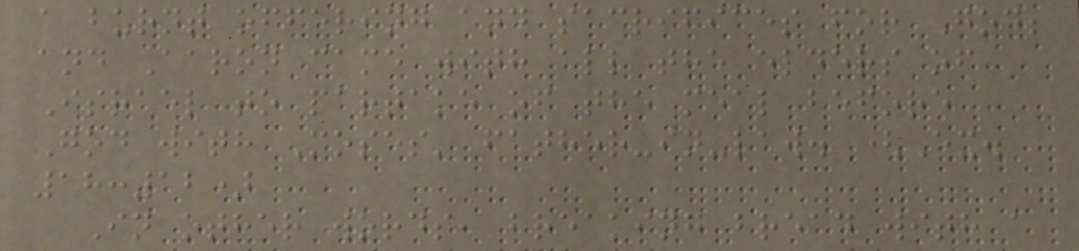a burnt offering and sacrifices for God;
and Aaron came with all the elders of
Israel to partake of the meal before
God with Moses' father-in-law. (Ex.
18:12)
In other words, breaking bread with a
